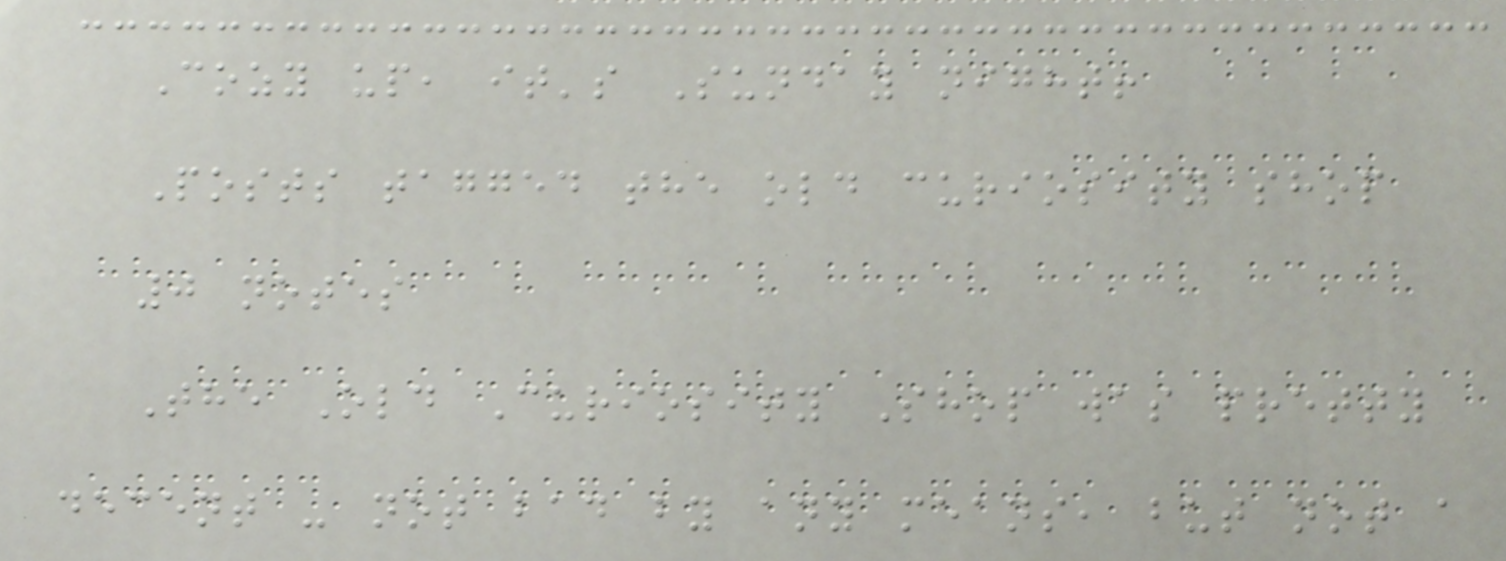Cozy up, it's Sunday night!
Posts tagged the old curiosity shop
0 notes
The Old Curiosity Shop was pretty
decent - not bad by any means, but not a
